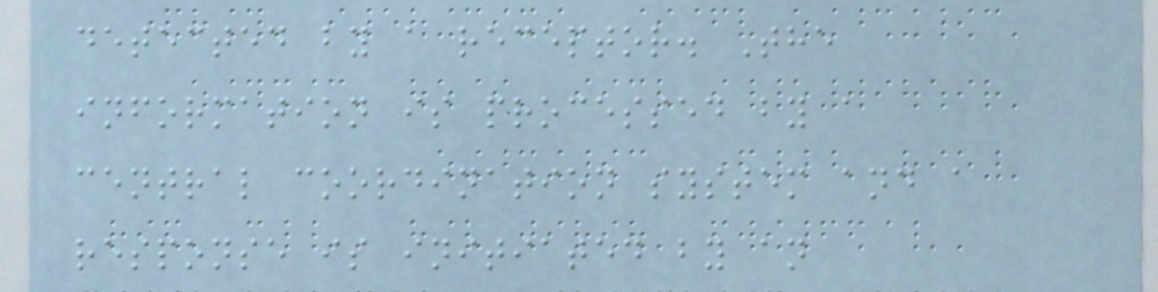detected by a receptor. The
information is processed by a
central coordination system and a
response is initiated by an
